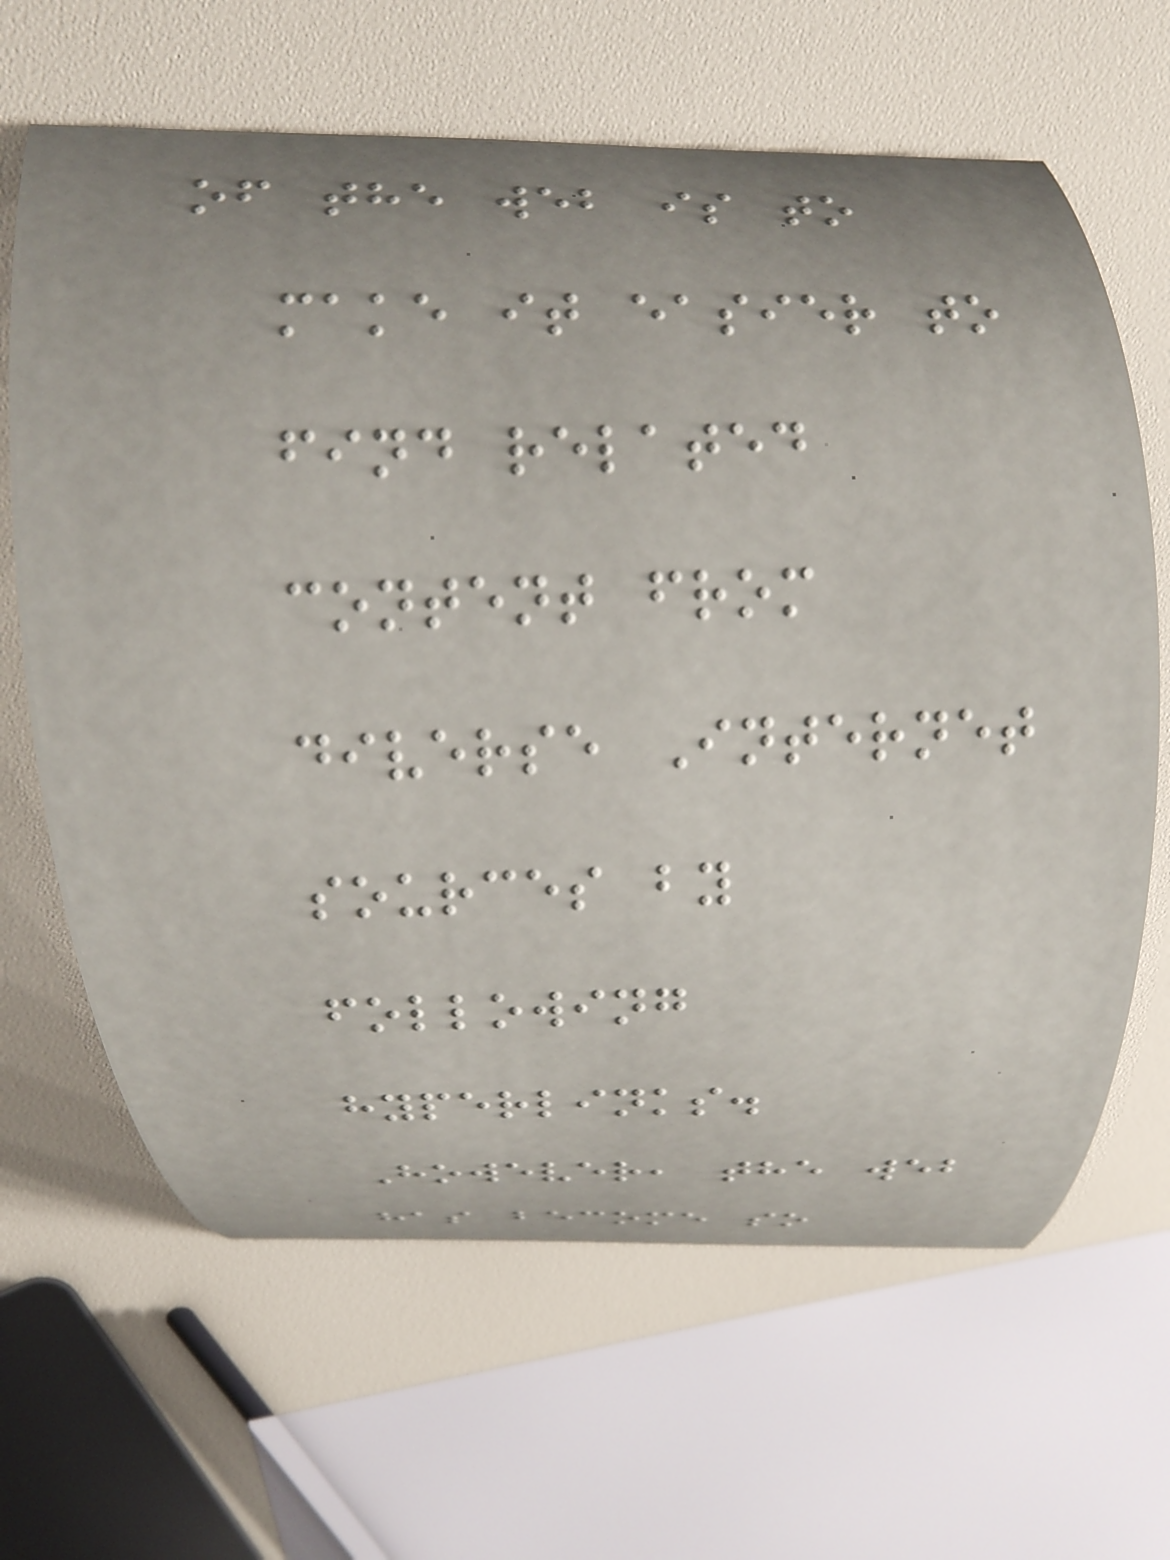of the web is to
make it easier to
find related
content from
diverse Internet
sources by
following
hyperlinks.
However, the web
has become so
